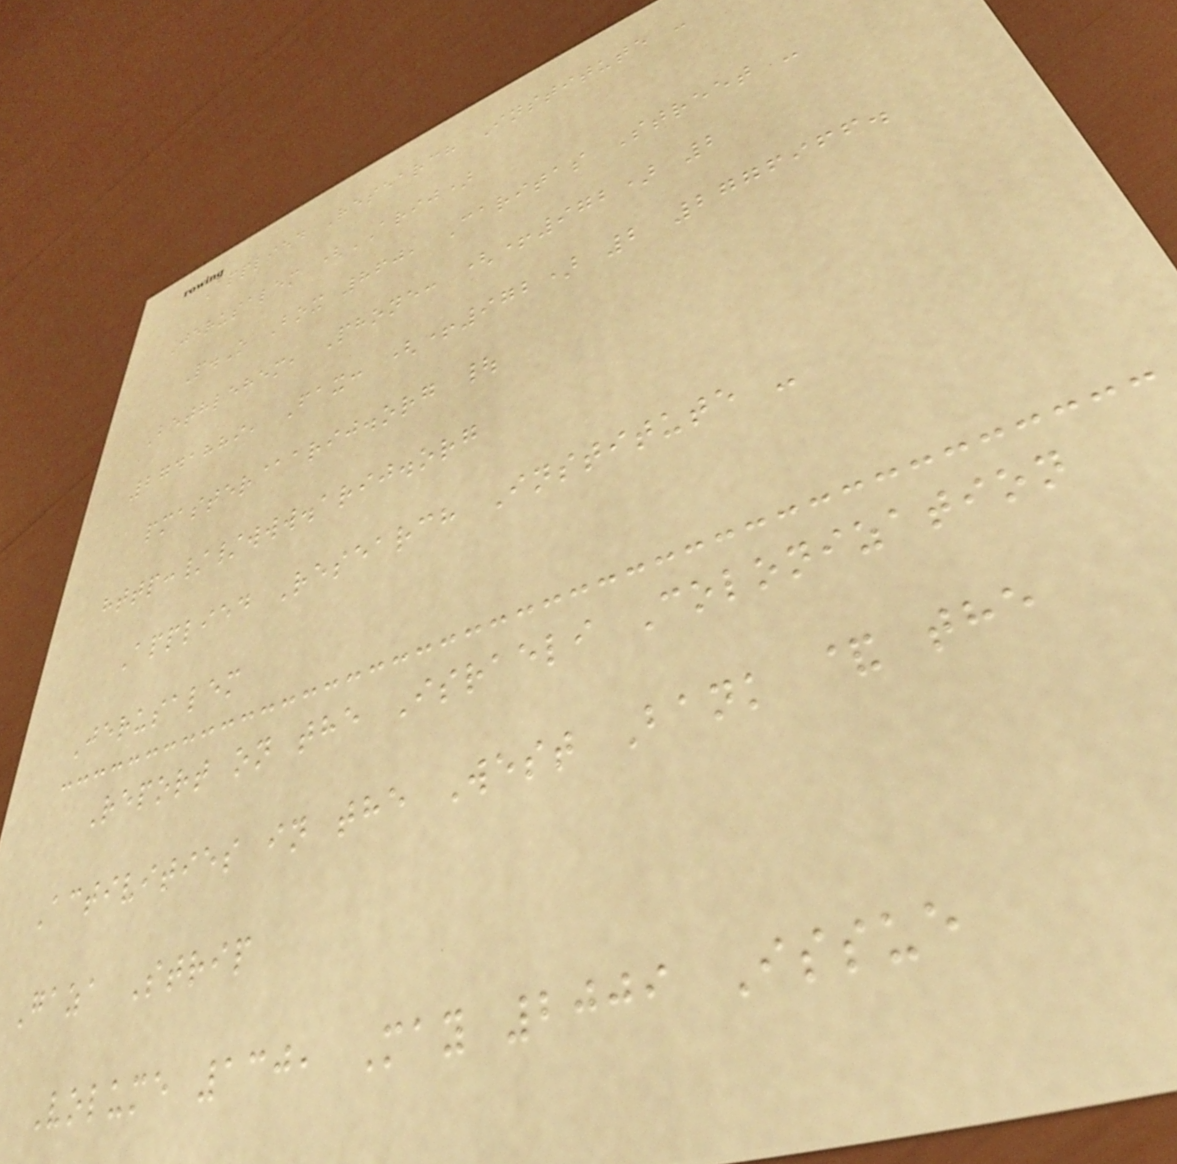Applied Research Institute -
Jerusalem (ARIJ)
P.O Box 860, Caritas Street -
Bethlehem, Phone: (+972) 2
2741889, Fax: (+972) 2 2776966.
pmaster@arij.org |
http://www.arij.org
Applied Research Institute -
Jerusalem
Report on the Israeli Colonization
Activities in the West Bank & the
Gaza Strip
Volume 130, May 2009 Issue
